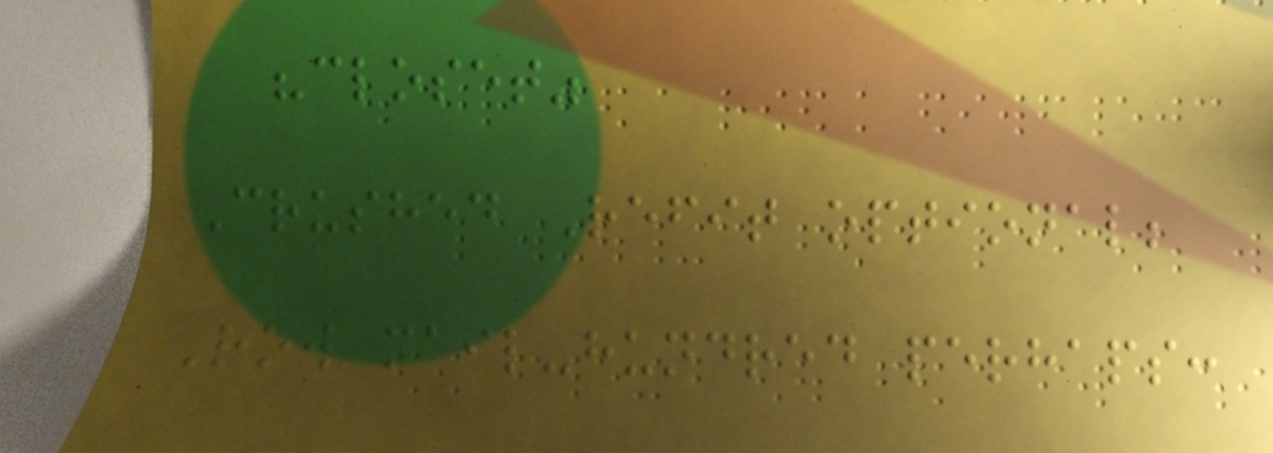"closet"
Crushed Refit optional;
Row mail-hundred perhaps:
